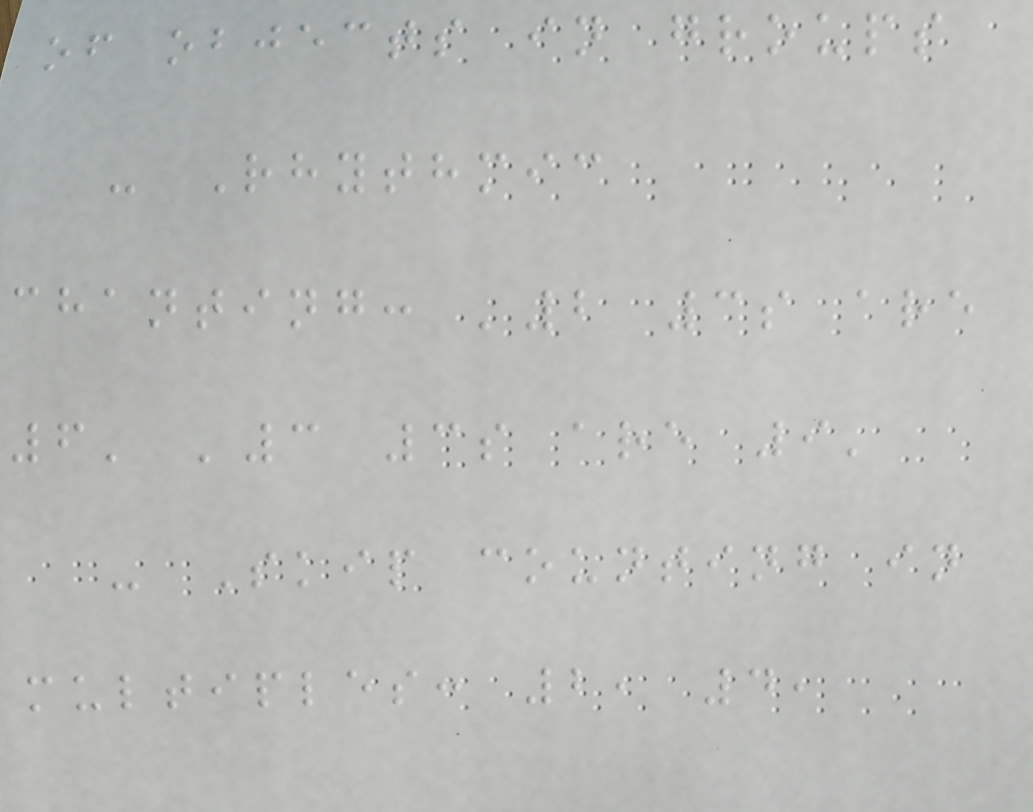of objects in groups
- Rhythmic
chanting: '2 3s are
6' '3 3s are 9'
- Skip counting in
multiples: 2, 4,
